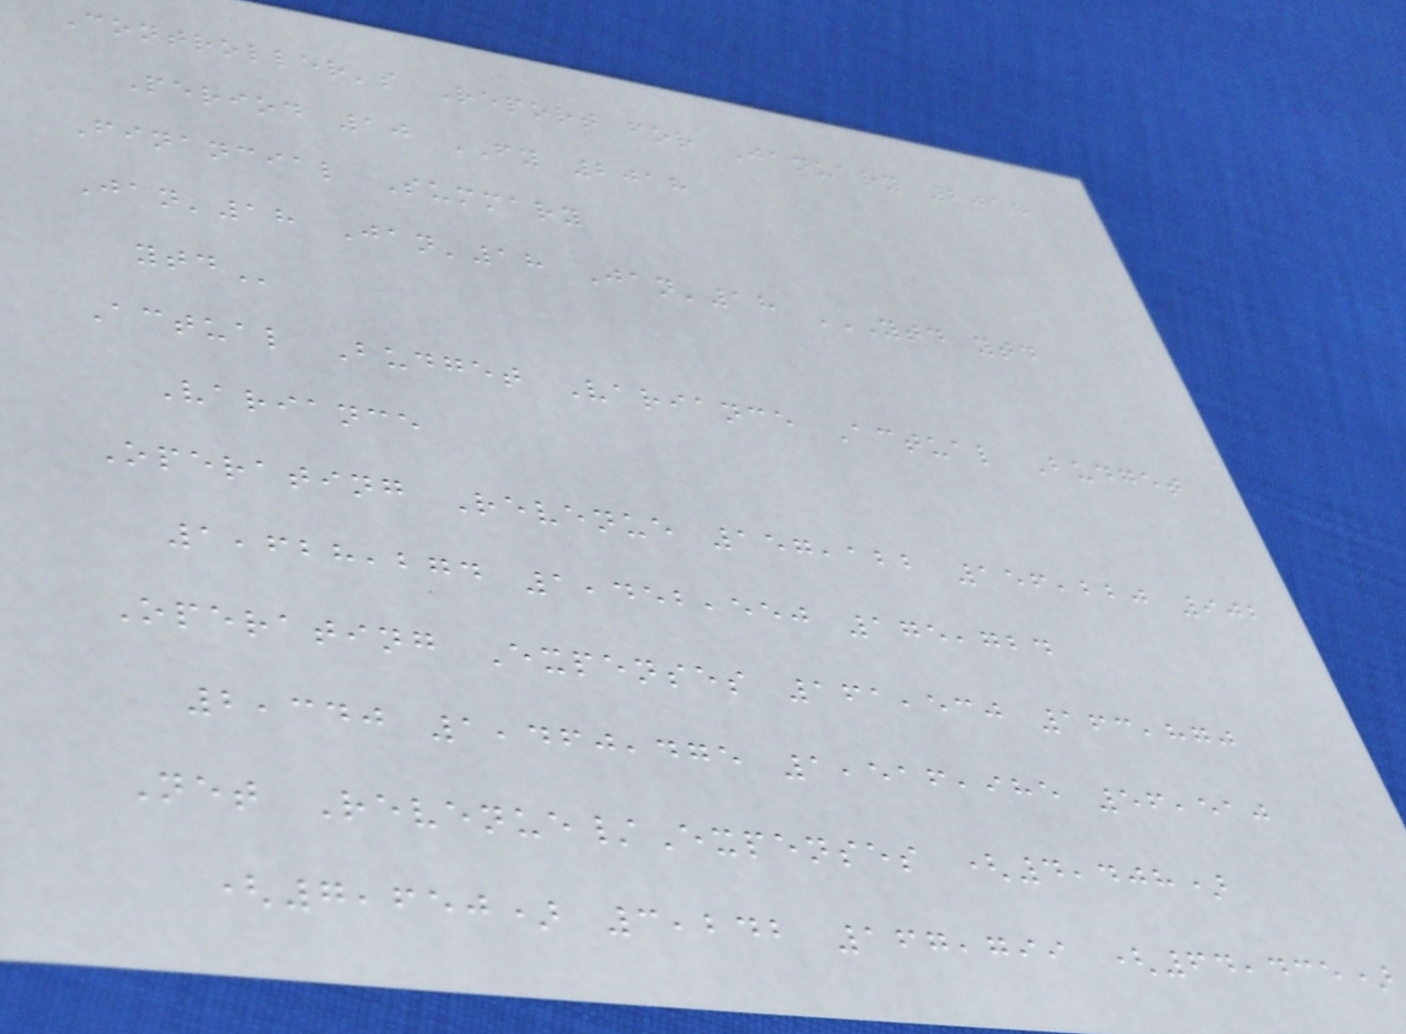Controller's Report for January 2018
Period 10 FY 2018
Financial Summary
Jan'18 Jan'18 Jan'18 YTD YTD
YTD
Actual Budget Variance Actual Budget
Variance
Operating Revenue 157,122 156,220 902
1,628,274 1,452,550 175,724
Operating Expenses 161,530 163,870
2,340 1,460,475 1,516,985 56,510
Net Revenue/Expenses (4,408)
(7,650) 3,242 167,799 (64,435)
